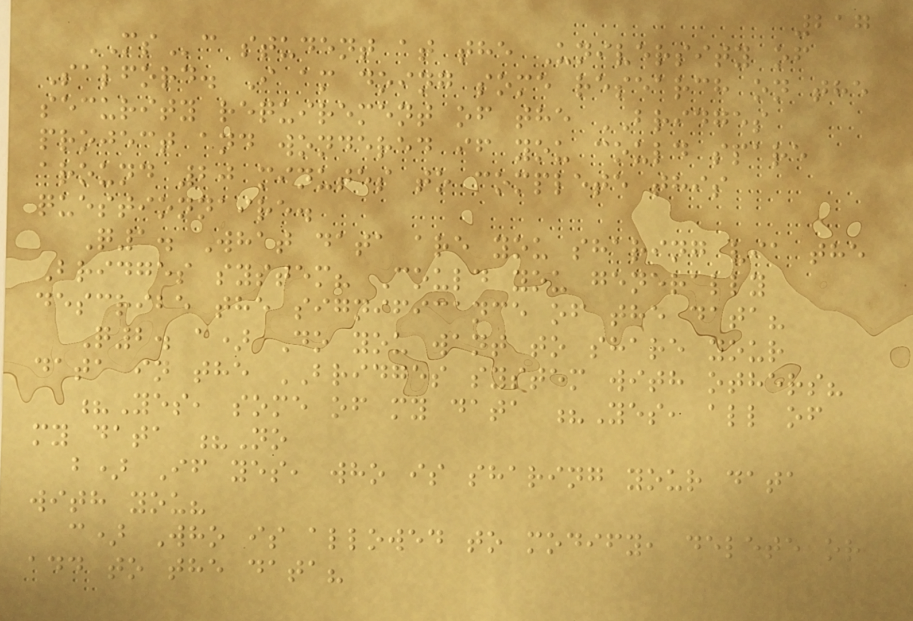217
MSc student at the University of
Salford. I am doing some research on the
security requirement of the BRIDGES
project and wondered if you could spare
around 20 minutes to complete this
questionnaire.
Q1. What data are you sharing via the
Bridges system? Could you generally
describe the significance of the data?
Q2. a) Do you want to share your
data in the BRIDGES system with others?
?Yes, some of my data ?Yes, all of
my data ?No
b) If yes, who is sharing your data
with you?
c) Who is allowed to modify, delete or
add to the data?
